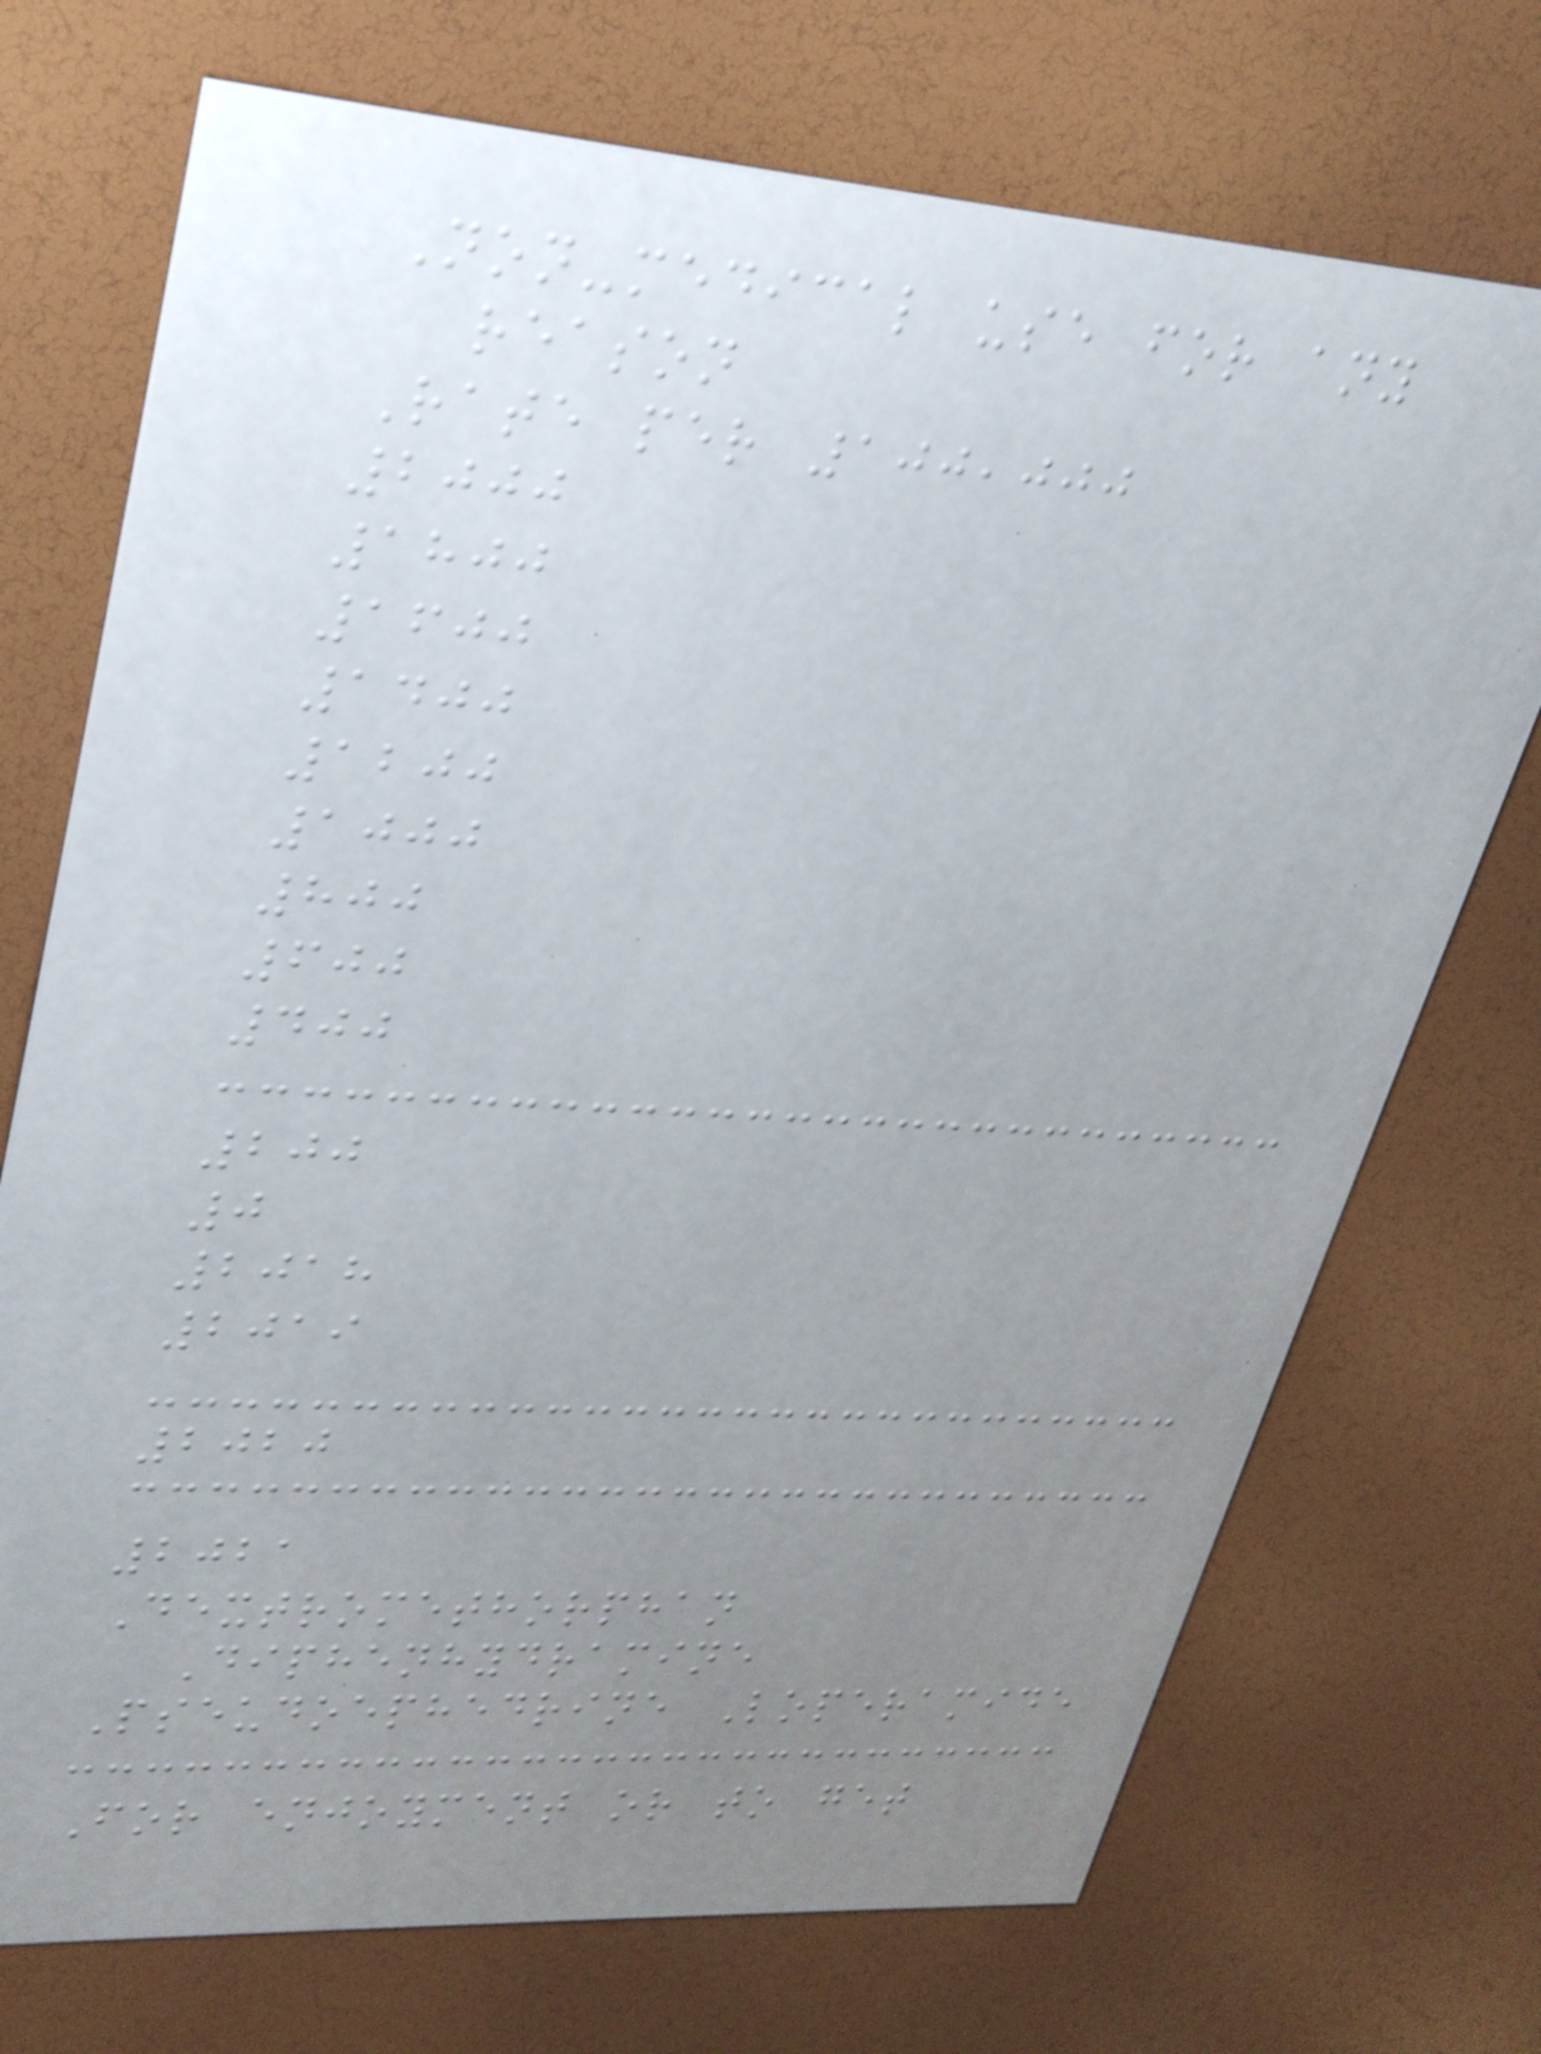Non-medical use for any
reason
Rate per 100,000
2000
1800
1600
1400
1200
1000
800
600
400
200
0
2018
2019
2020
2021
Dextromethorphan
Diphenhydramine
Pseudoephedrine Loperamide
For enjoyment or to get
